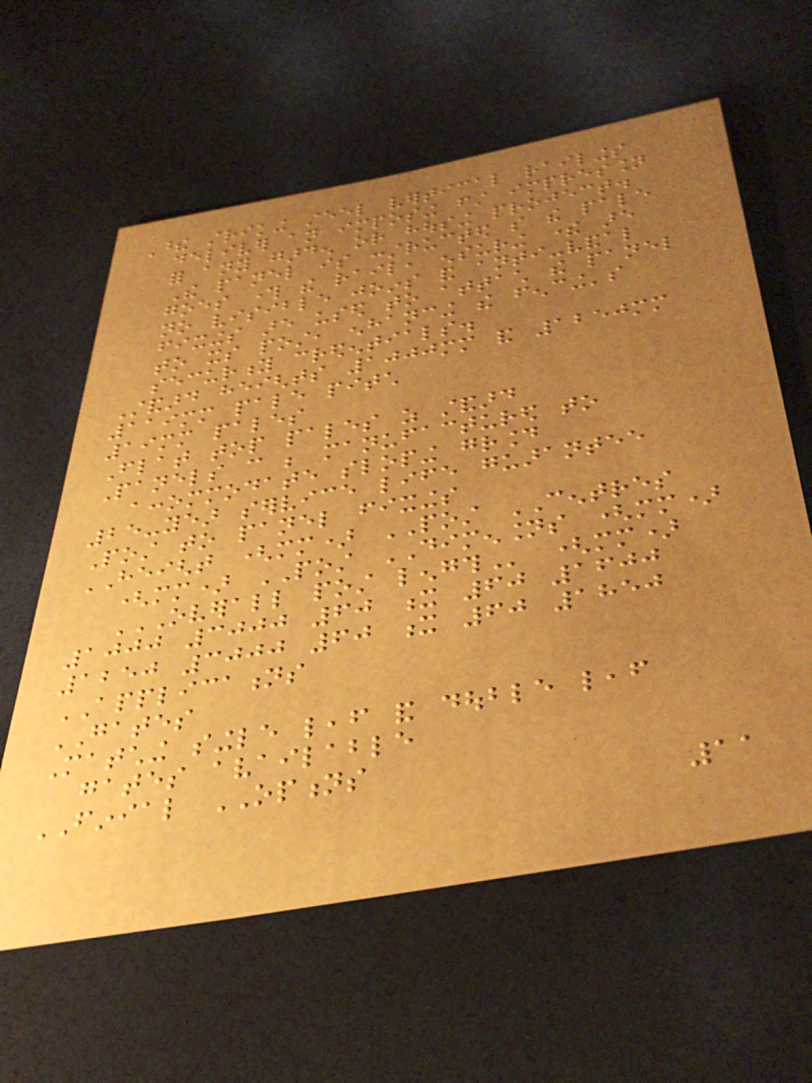These striking steel vertical railings
deliver an imposing first impression
for any garden or housing project.
The panel is constructed so the pale
goes through the rail, ensuring there are
no visible joins and anti-vandal
fixings are used to attach the panel
to its post, enhancing the fencing's
security credentials.
Standard heights 1000mm and 1250mm
119mm pale pitch
19mm pales
Flat top pales as standard
Panels can be manufactured to
accommodate sloping ground
25-year service life guarantee
Post to panel fixings
HEIGHT (mm) POST CENTRES
(mm) POST DIMENSIONS (mm)
OVERALL POST LENGTH (mm)
1000 3000 60 x 60 1600
1250 3000 60 x 60 1850
APPLICATIONS
GATES
Matching single leaf and double leaf
gates available
FINIAL OPTIONS
11
